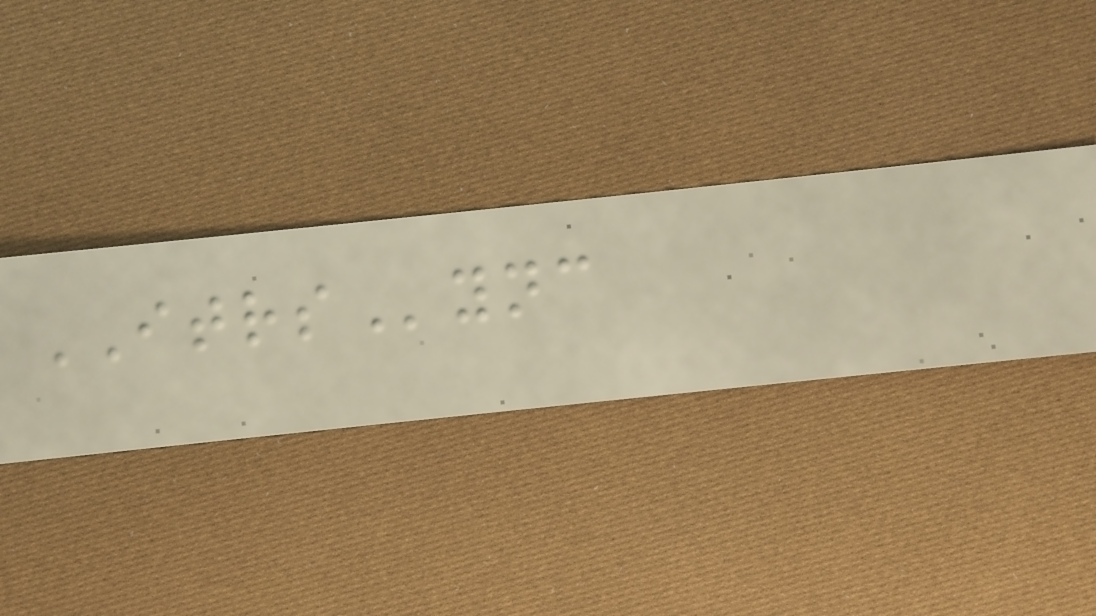ITRSync
